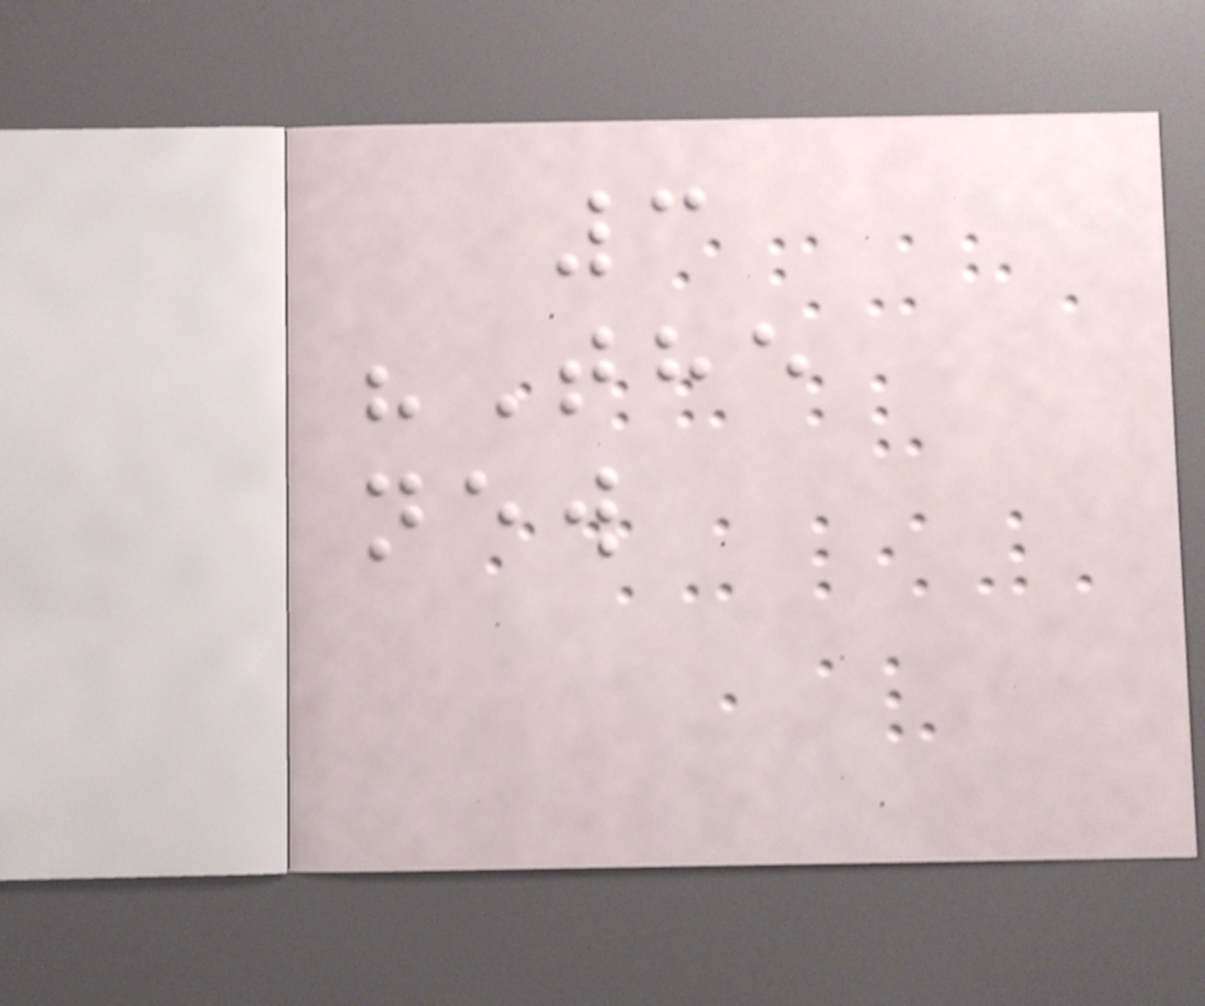3
"The
new
